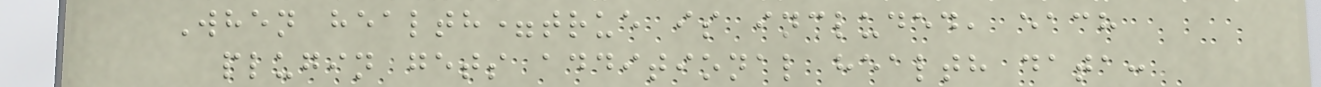When health=true is included, each
plugin gets additional health data:
